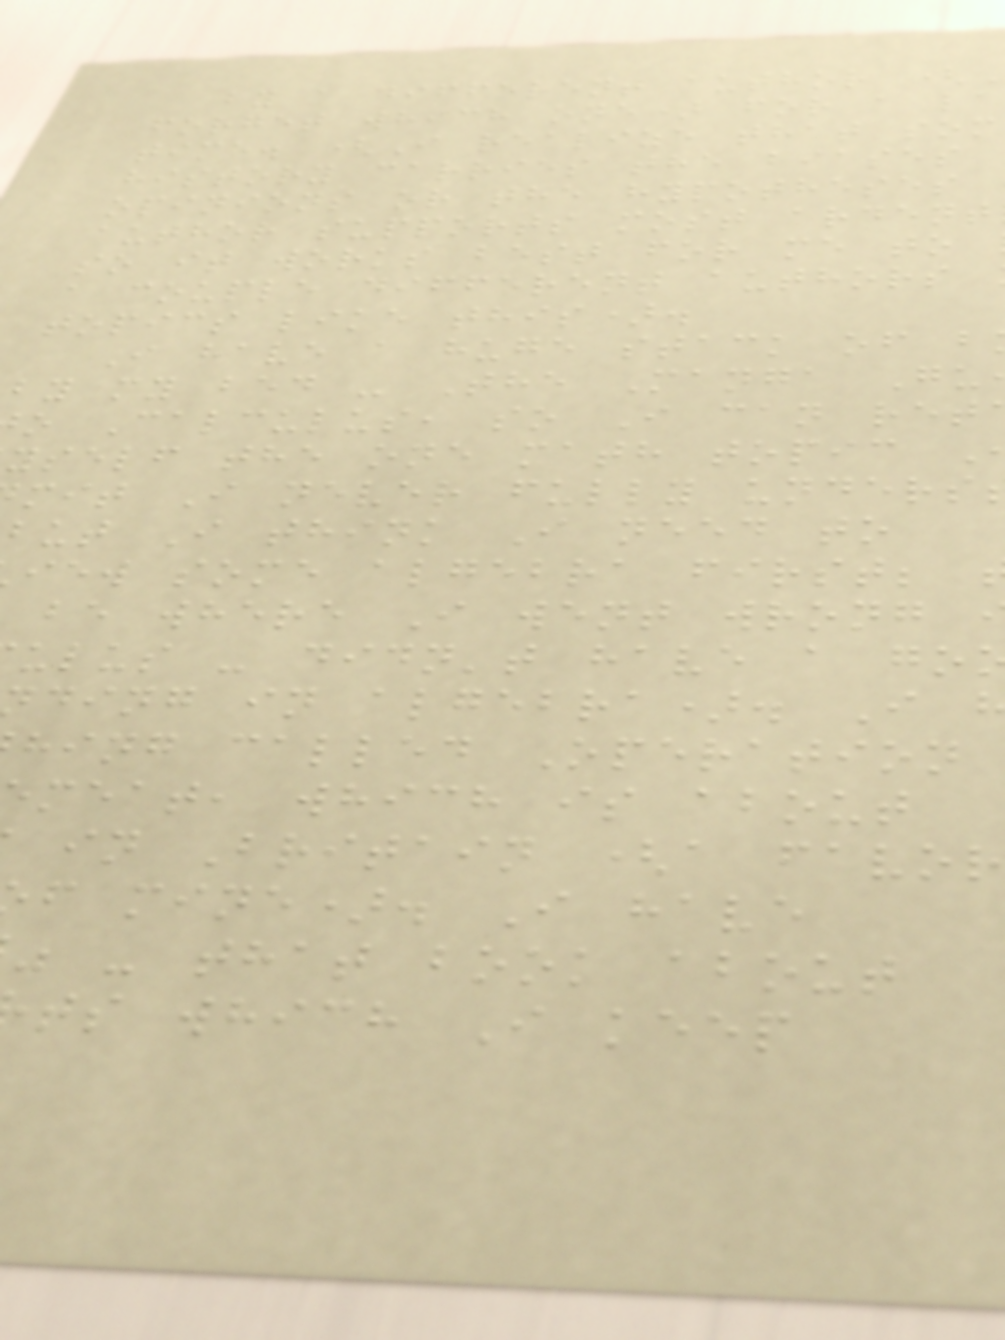by a different author (
forget which one) for a la
time. (I realize that som
history carries the biases
opinions or the hypotheses
author supports most ardent
so it works best for me to
a couple different authors
topics like this).
I have a huge stack of b
by my bed - The Manga Gu
o Calculus, so I can ret
yself the one math topic
mit I never fully unders
but I think I need to
iew some algebra first;
be where I went wrong
ulus - didn't have a go
ding in algebra). I
hing called Operation
meat, which is about
in Britain (a favor
f mine). I have
- that book about
ts which I keep
